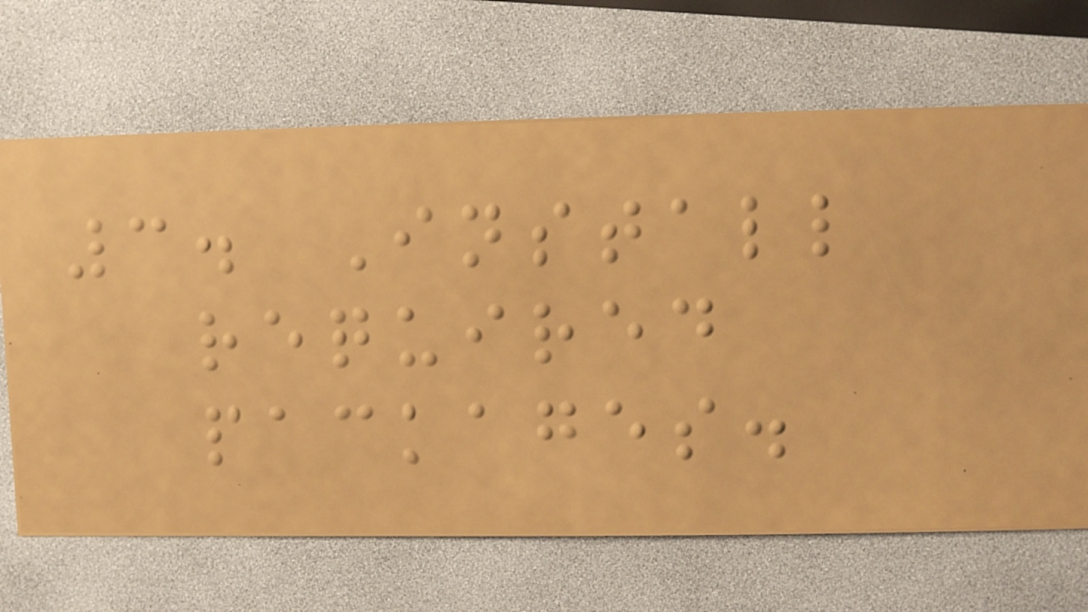3. Install
required
packages.
